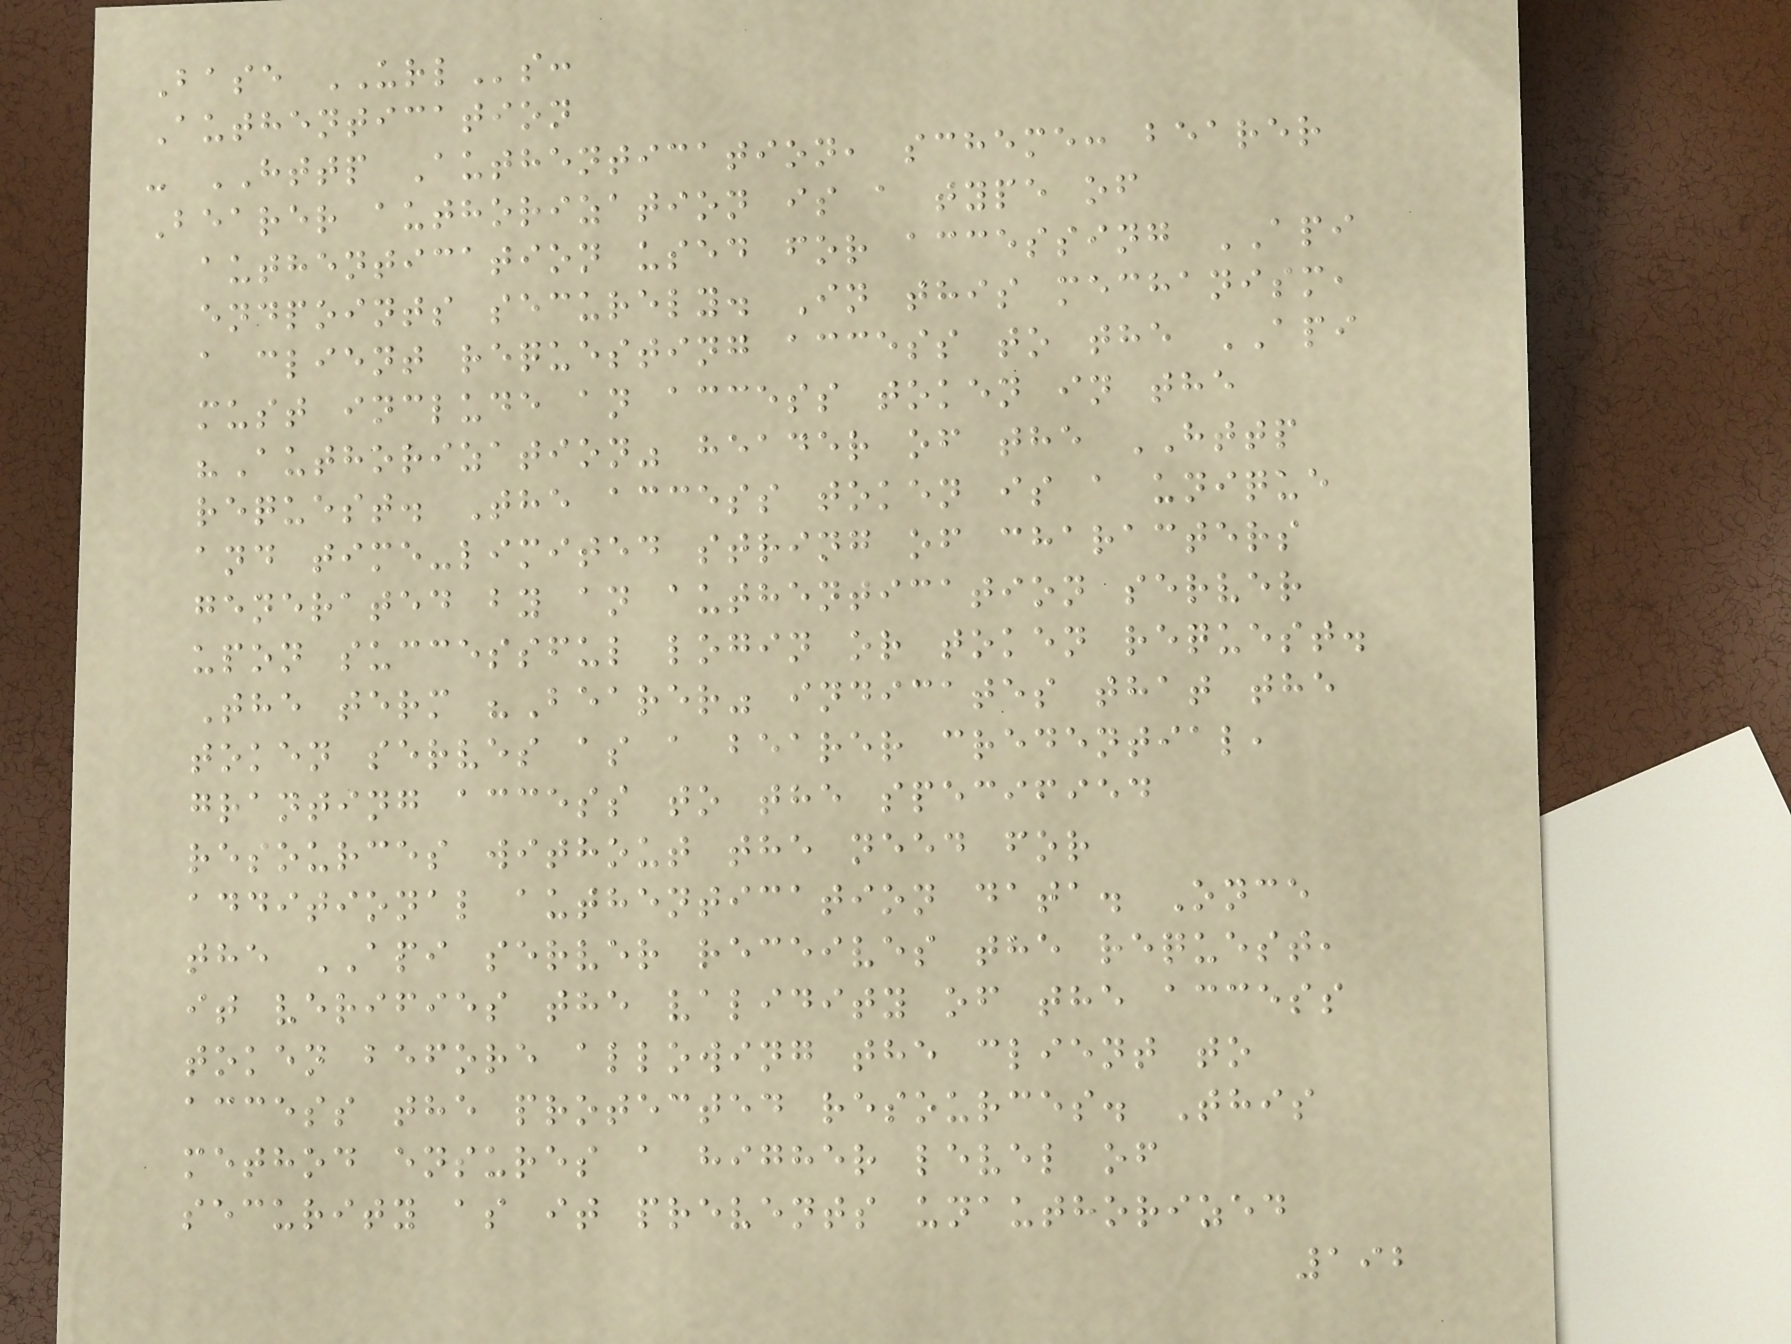Base URLs:
Authentication
- HTTP Authentication, scheme: bearer
Bearer authorization is a type of
authentication used for accessing API
endpoints securely. In this mechanism,
a client requesting access to the API
must include an access token in the
"Authorization" header of the HTTP
request. The access token is a unique
and time-limited string of characters
generated by an authentication server
upon successful login or token request.
The term "Bearer" indicates that the
token serves as a bearer credential,
granting access to the specified
resources without the need for
additional authentication data. Once
the API server receives the request,
it verifies the validity of the access
token before allowing the client to
access the protected resources. This
method ensures a higher level of
security as it prevents unauthorized
192
